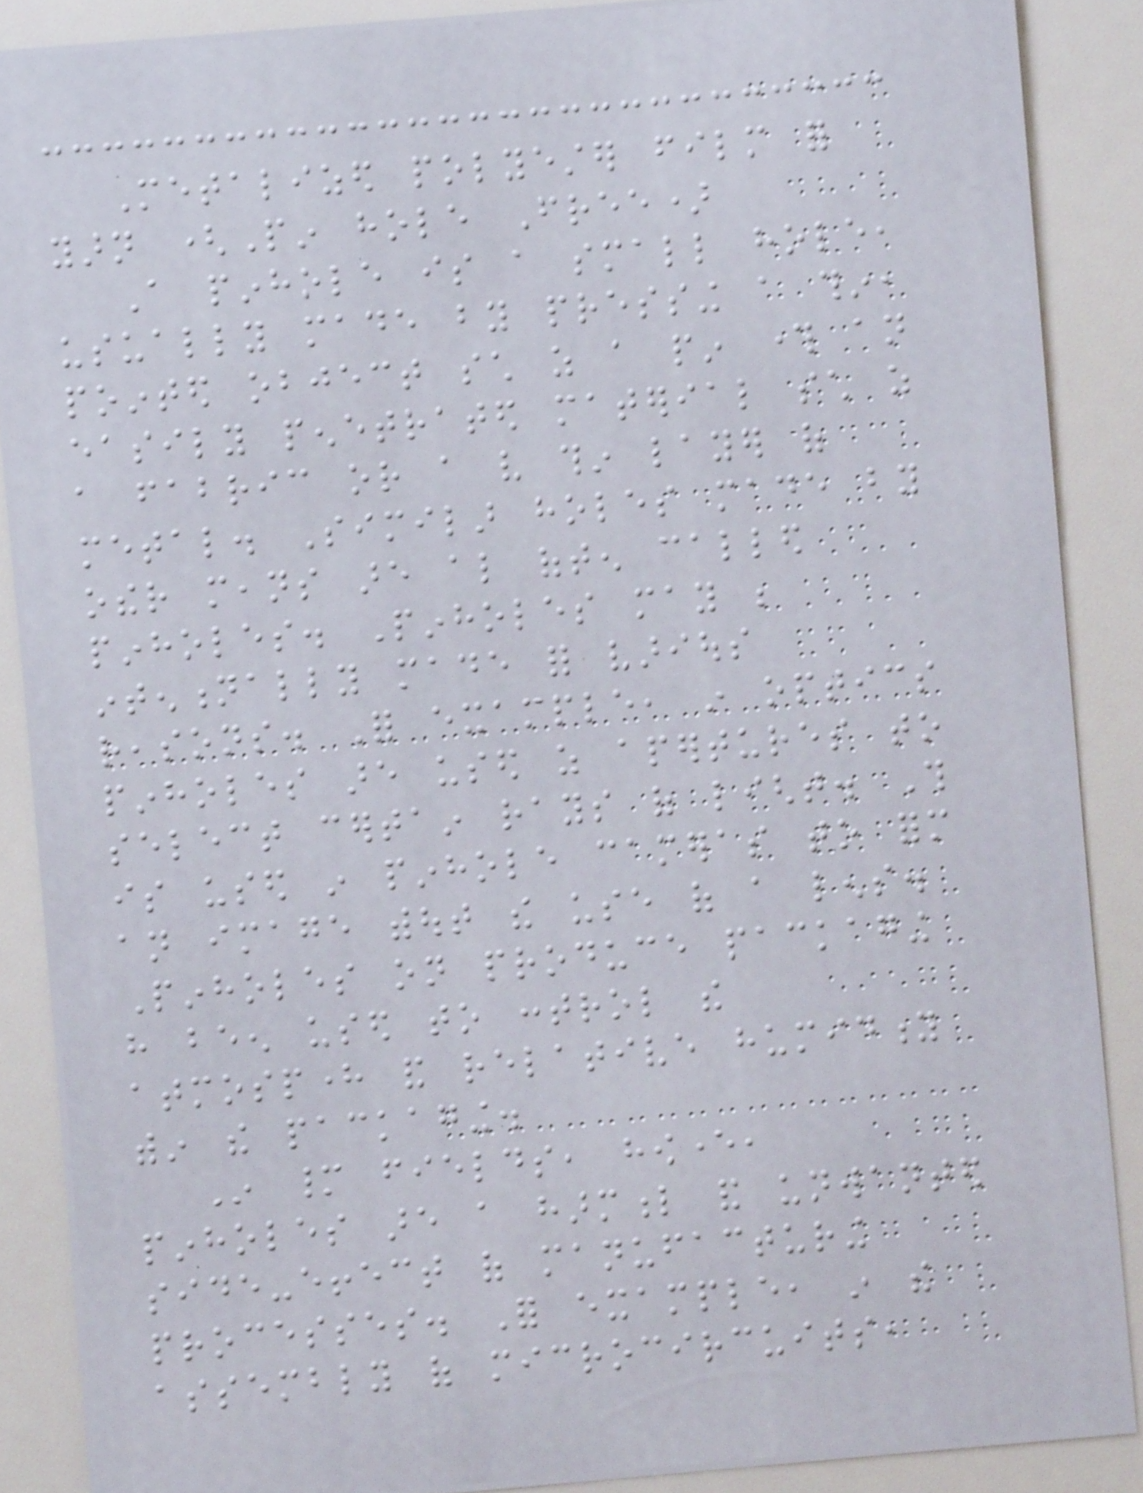Metalized polyester film for
yarn (Pin hole Free)
A pinhole is a small hole,
usually made by pressing a thin,
pointed object such as a pin through an
easily penetrated material such as
a fabric or a very thin layer of
metal. Similar holes made by
other means are also often called
pinholes. Pinholes may be
intentionally made for various
reasons. For example, in optics
pinholes are used as apertures to
select certain rays of light. This
is used in pinhole cameras to form
an image without the use of a lens.
Pinholes on produce packaging
have been used to control the
atmosphere and relative humidity
within the packaging.
In many fields, however,
pinholes are a harmful and unwanted
side-effect of manufacturing
processes. For example, in the
assembly of microcircuits,
